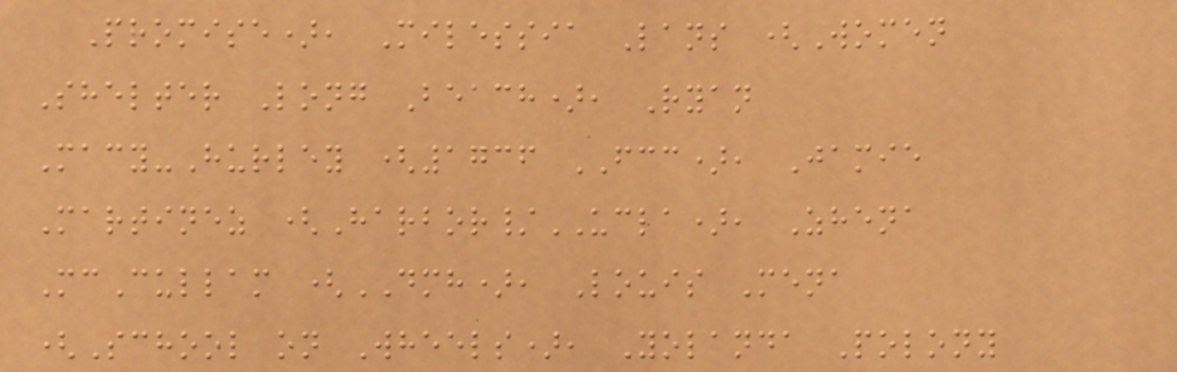Promise), Milessia Lans (Women
Shelter Long Beach), Ryan
Macy-Hurley (1736 FCC), Jamie
Martinez (Harbor/UCLA), Zhena
McCullam (DMH), Louis Mena
(School on Wheels), Yolanda Polony
